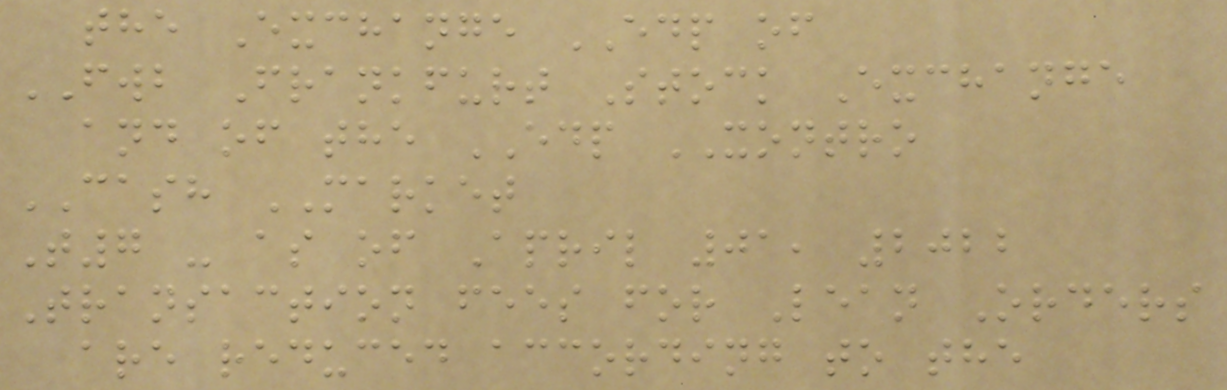the Exchange EDP of
FWB Frankfurt Stock Exchange
and of the EDP XONTRO
CASH MARKET
T7 - as of April 01, 2022
Transaction fees for Lean Orders
are reduced according to the
